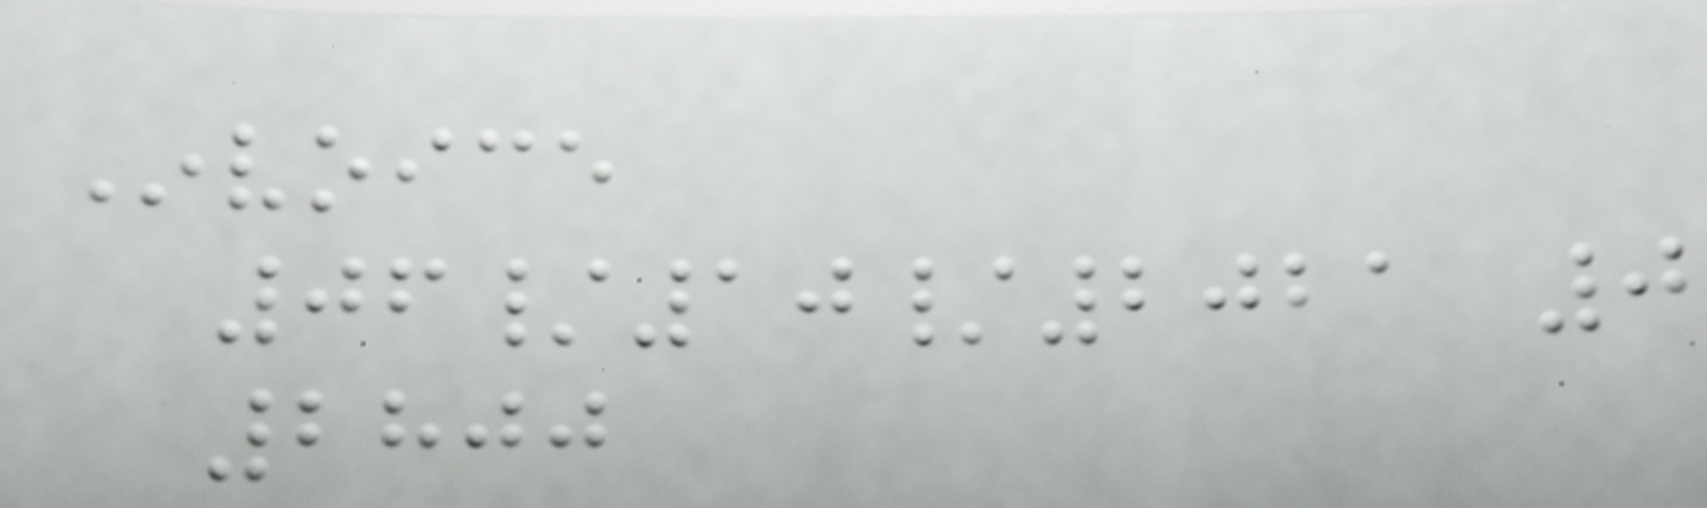Invoice
06/10/2021 0
2800
